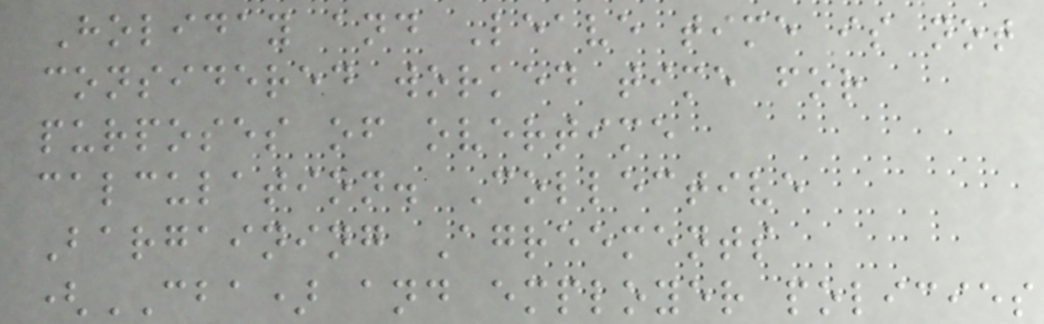Holiday and Leave time is not
considered worked time for
purposes of overtime
calculation. Collective
Bargaining Agreements
(CBA) and employer policies
